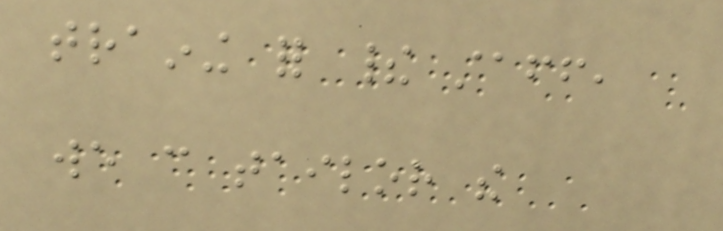training for their staff,
we can tailor the
